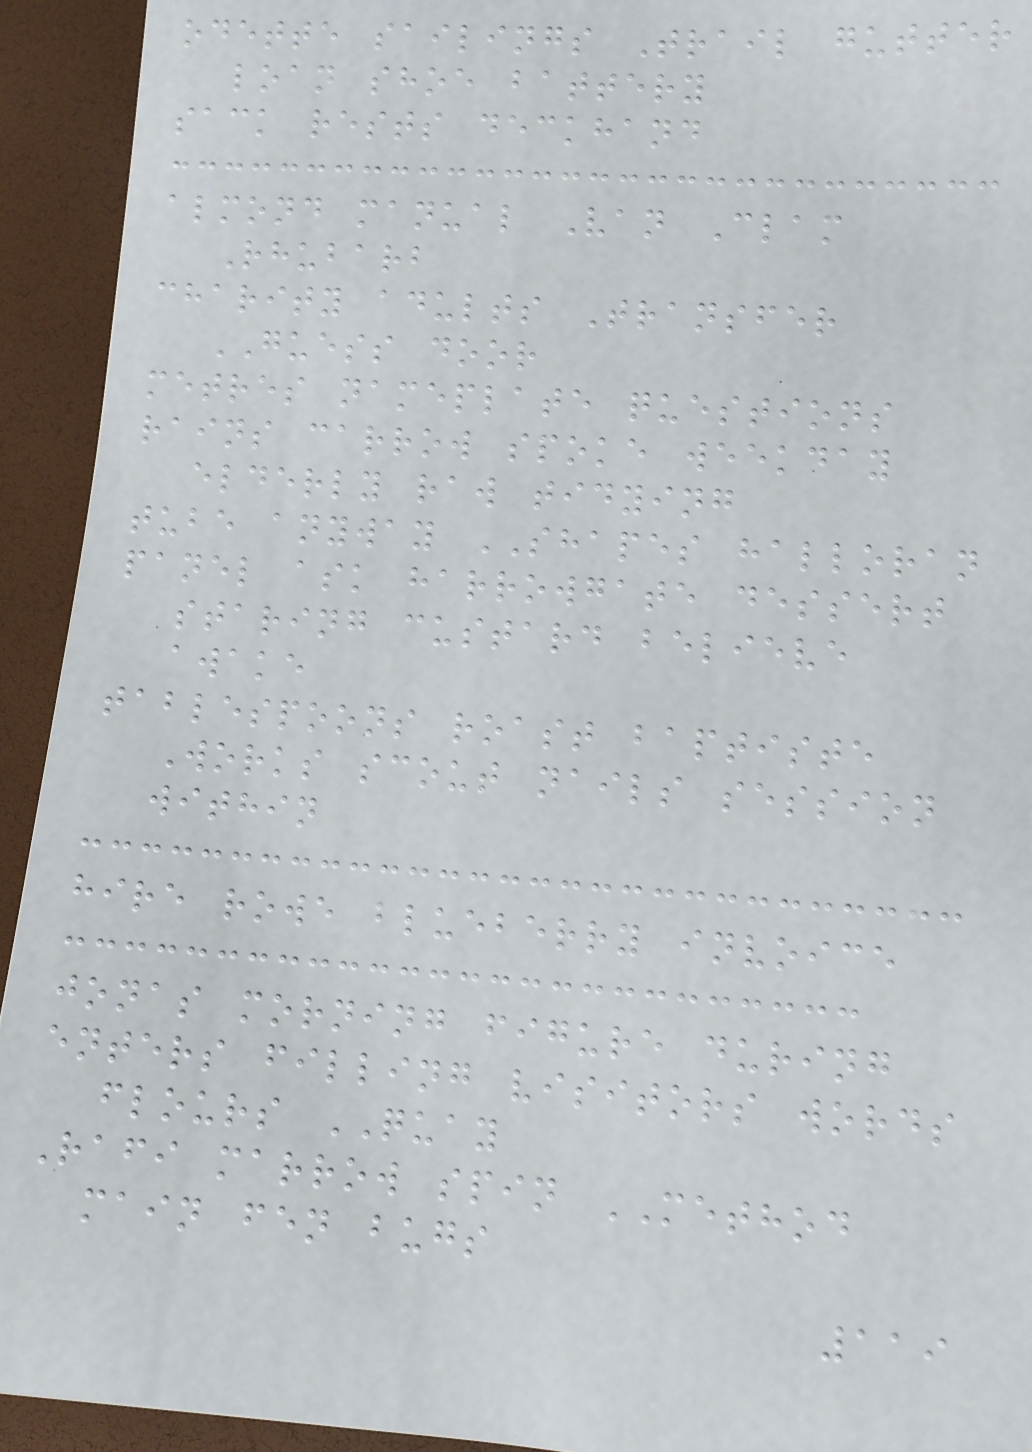odette sailings Trail gutter
loan shoe battery
sack rests deckhand
almond manual Van Clam
Rhubarb
charity adults Transfer
GUESS door
metres nameplate questions
rains carrow spoke weekday
elderly raw tidying
tube anyway SHAPES halloran
panel ask harrowgate dessert
staring custard believe
awake
tablespoons roast baptiste
Works scout nails session
within
hire rowe blueberry invoice
jonas morning figure during
enters filling visitors words
flours QUAY
Rafi marrow spin METHOD
main fen bugs
119
